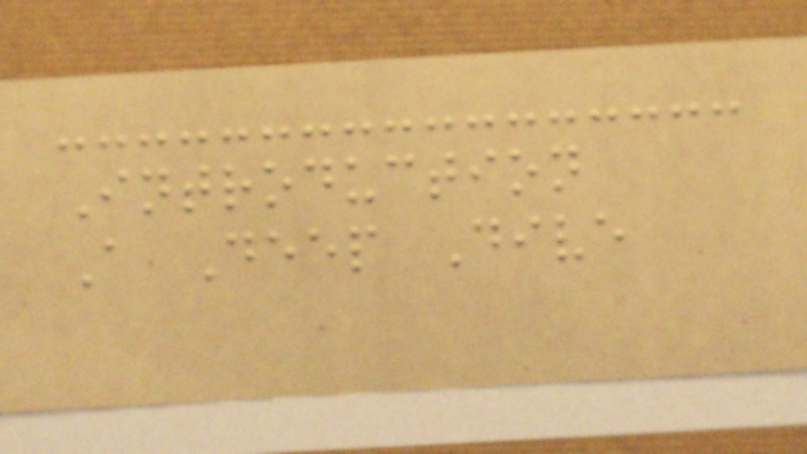Introduction
A Deep Dive
